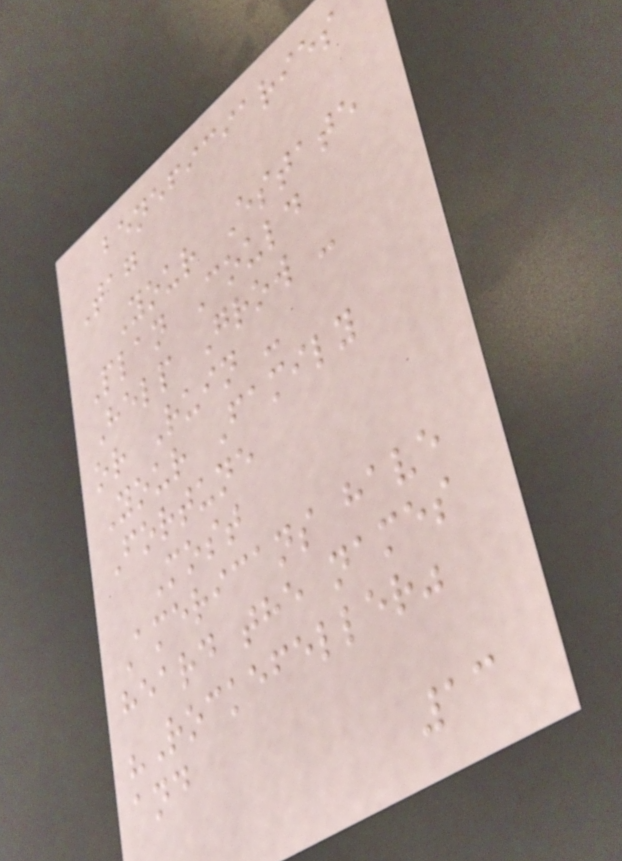beneficiaries
Tag
Your Estate
Plan Could
Help Grow -
or Ruin -
Your Family
Fortune
Most
Americans have
heard the names
"Rockefeller"
and
13
